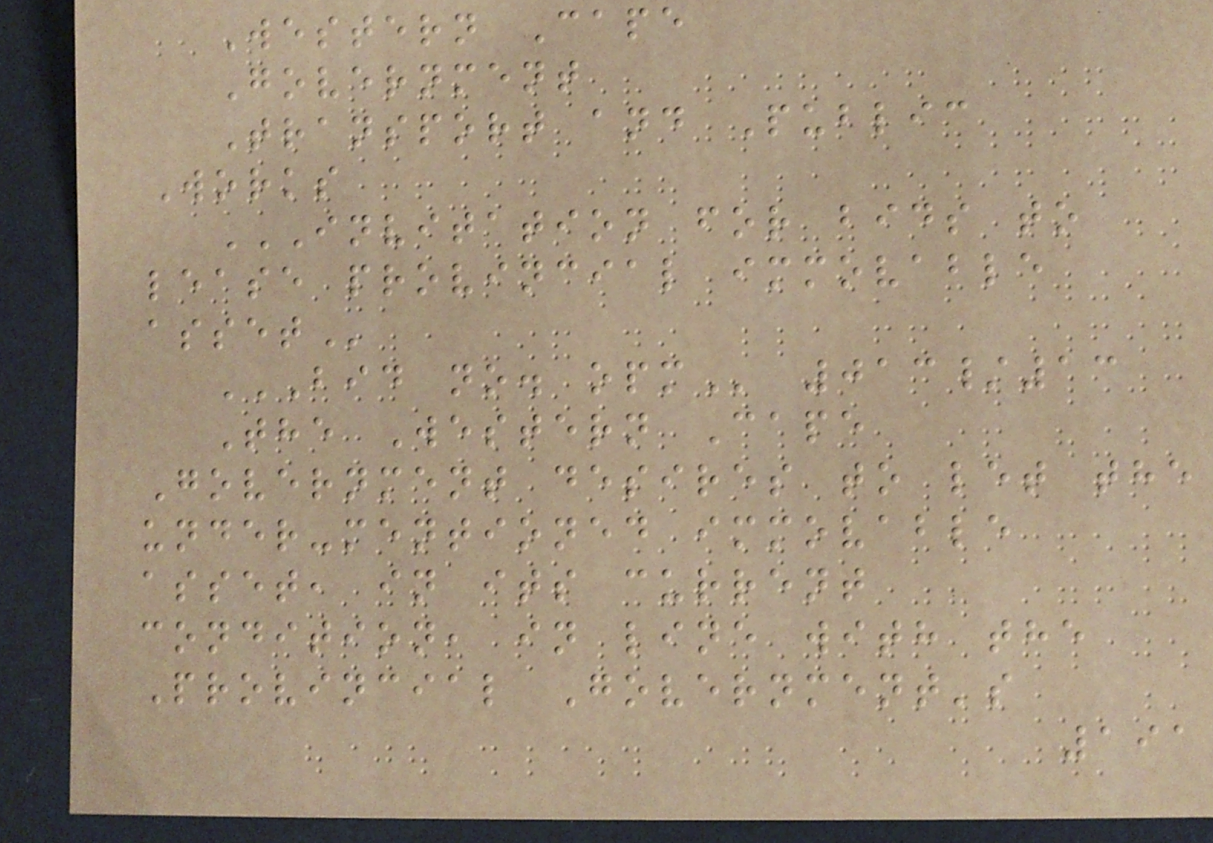Western Cape
Government
Transport and Public
Works
INVITATION FOR BIDS TO
LEASE PROVINCIAL IMMOVABLE
ASSET
BID NO. OPM 013/13
The Western Cape
Government desires to let the
under-mentioned immovable
asset, in its current
condition, in line with the
Provincial Government's
191
